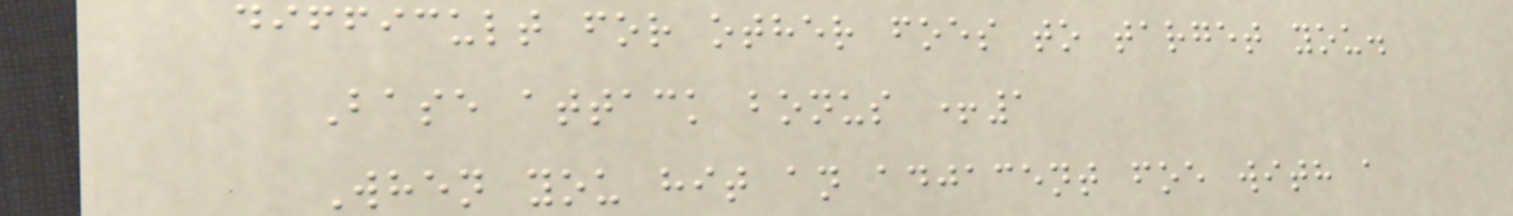difficult for other foes to target you.
Base attack bonus +1
When you hit an adjacent foe with a
